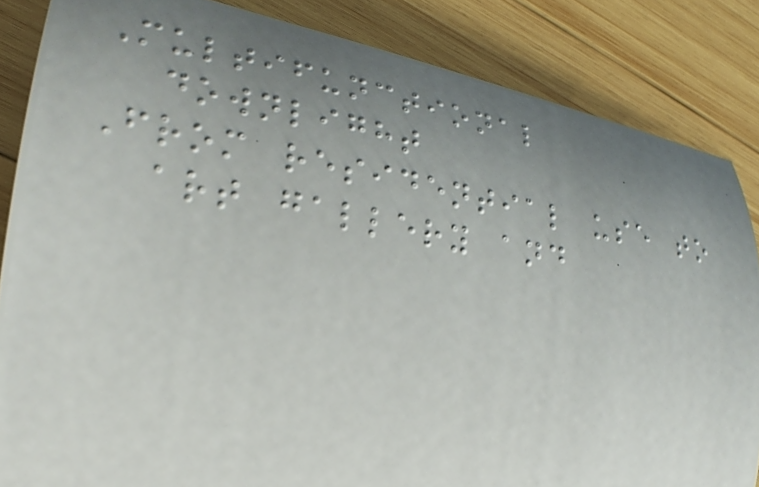Multifunctional
downlight
From residential use to
art gallery and
